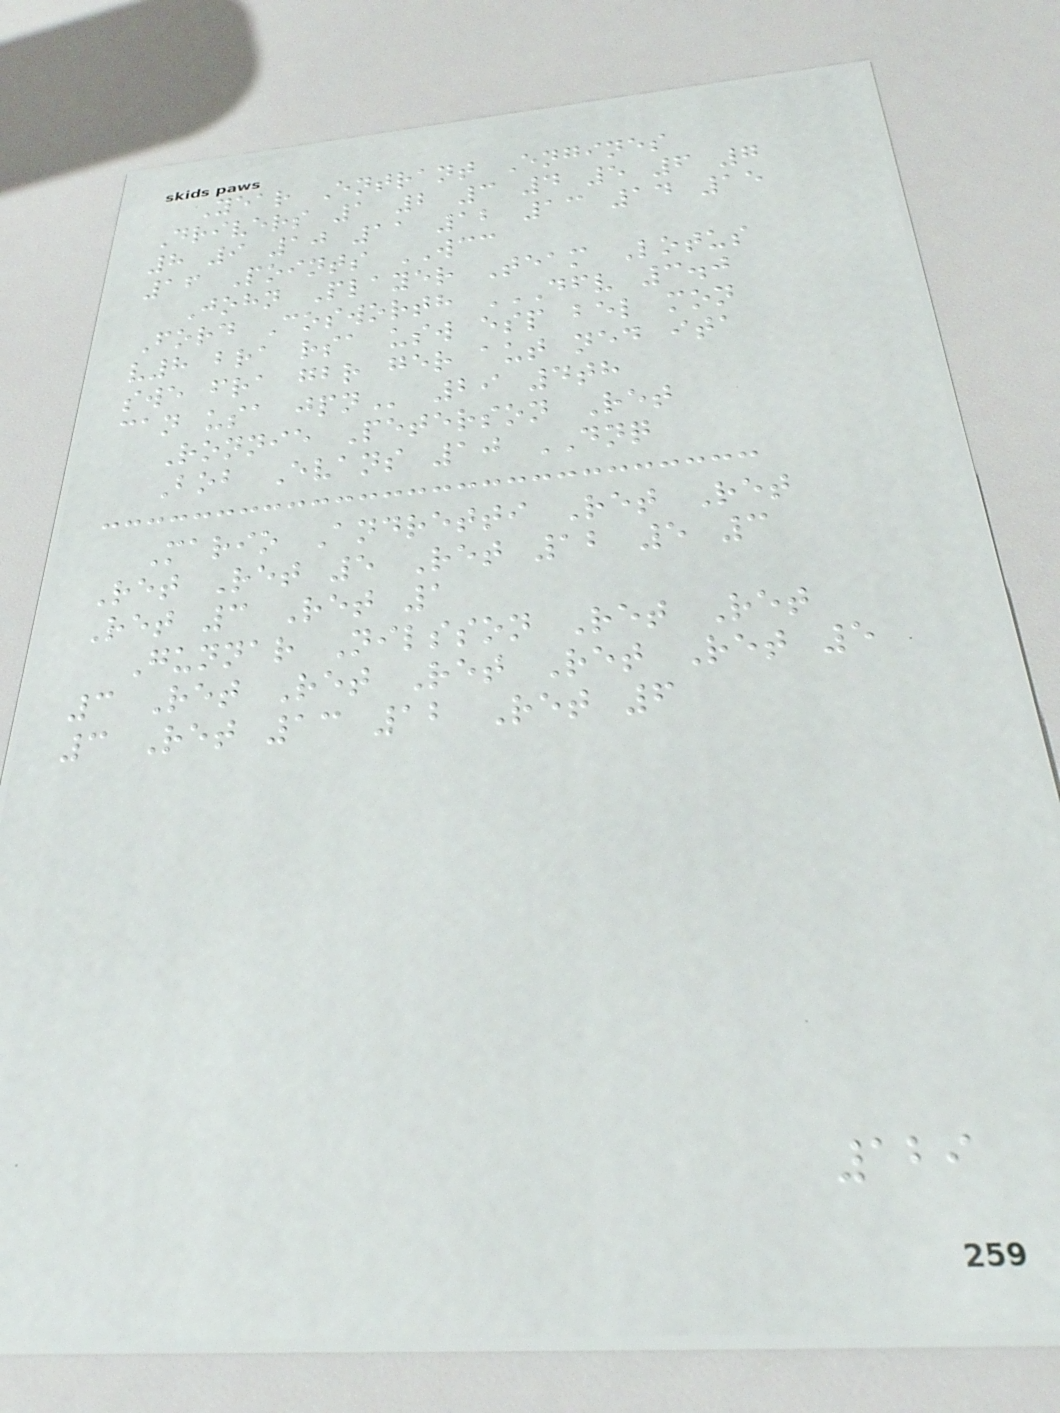Year Entrant Engines
Drivers 1 2 3 4 5 6 7
8 9 10 11 12 13 14 15
16 Points WCC
John Player Team Lotus
Ford Cosworth DFV 3.0
V8 BRA RSA USW ESP BEL MON
SWE FRA GBR GER AUT NED ITA
CAN USA JPN 29 4th
Ronnie Peterson Ret
Bob Evans 10 DNQ
Mario Andretti Ret Ret
Ret Ret 5 Ret 12 5 3
Ret 3 Ret 1
Gunnar Nilsson Ret Ret
3 Ret Ret Ret Ret Ret 5
3 Ret 13 12 Ret 6
129
